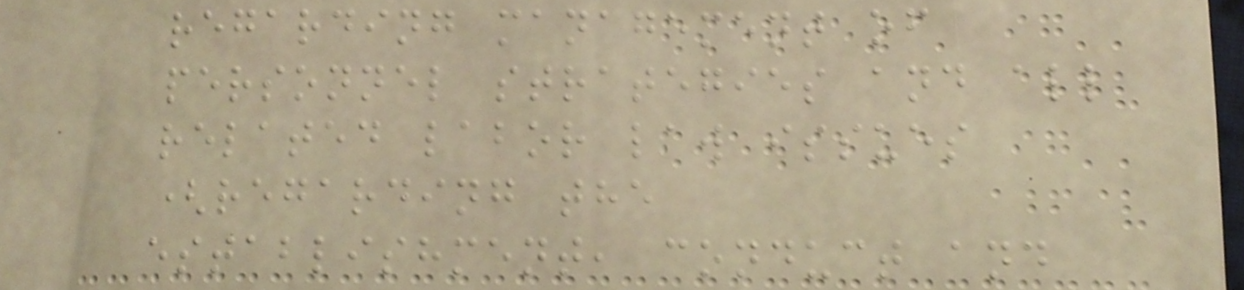regarding management of
personnel strategies and all
related labor law issues
(regarding the
establishment, conduct and
